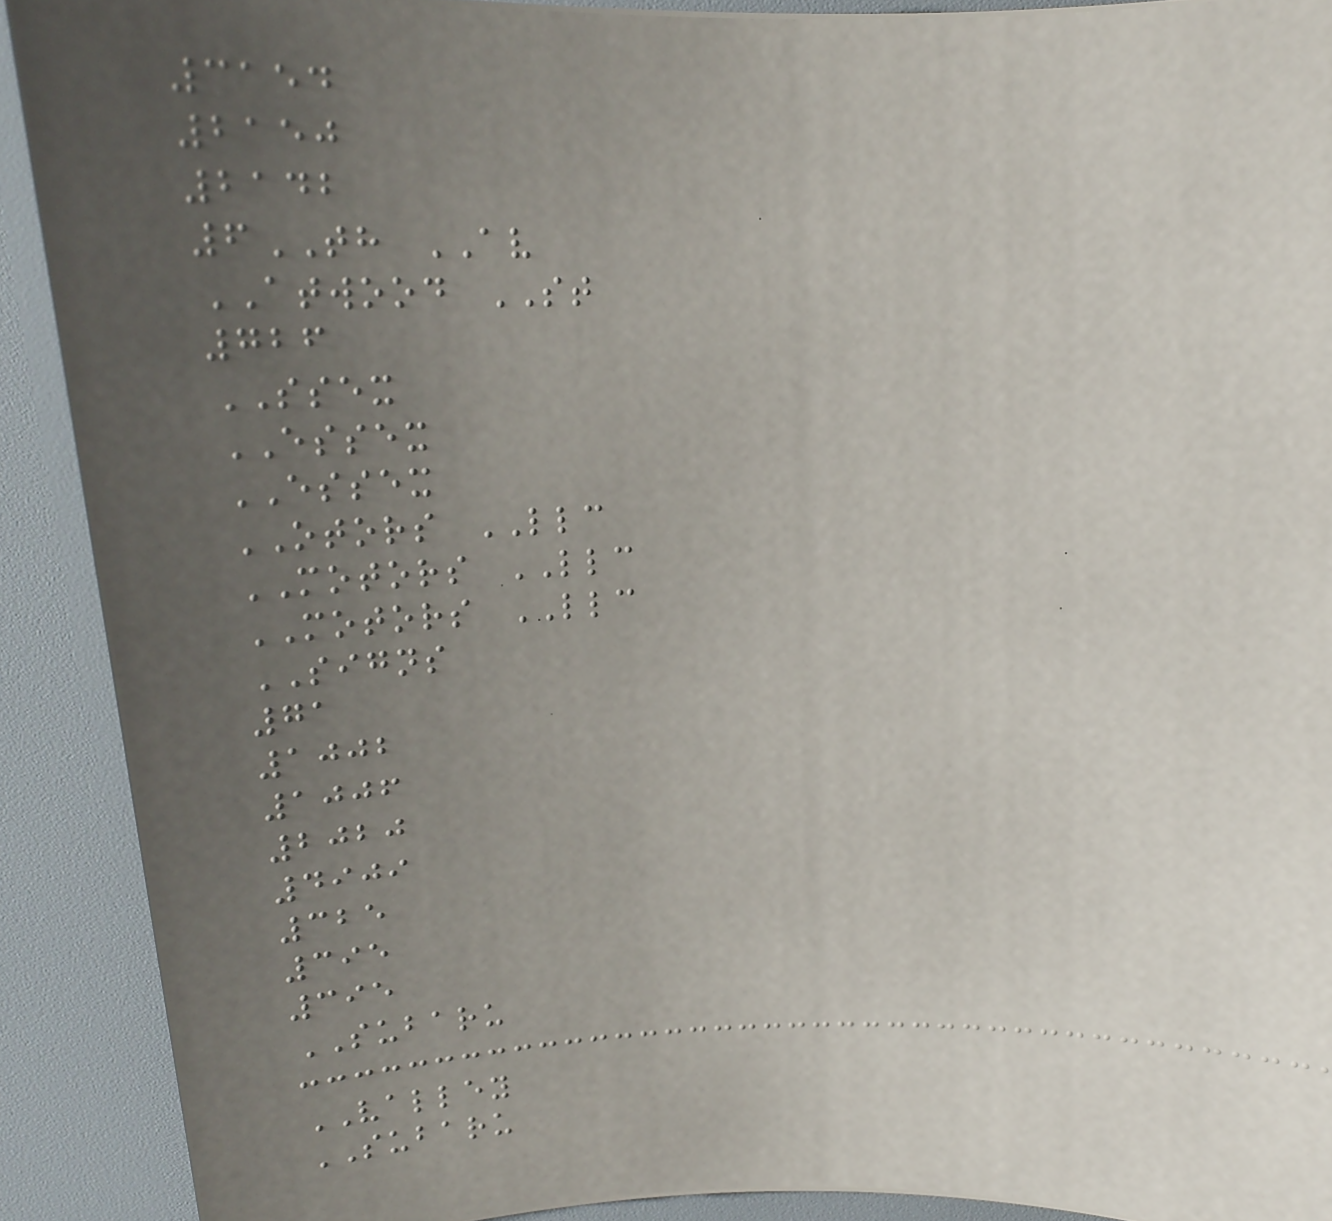3154
2150
2142
6TH AV
ATWOOD ST
726
SSEX
ESSEX
ESSEX
OTORS LLC
MOTORS LLC
MOTORS LLC
SIGNS
71
1002
1006
2020
4909
325
395
395
SUBARU
VALLEY
SUBARU
